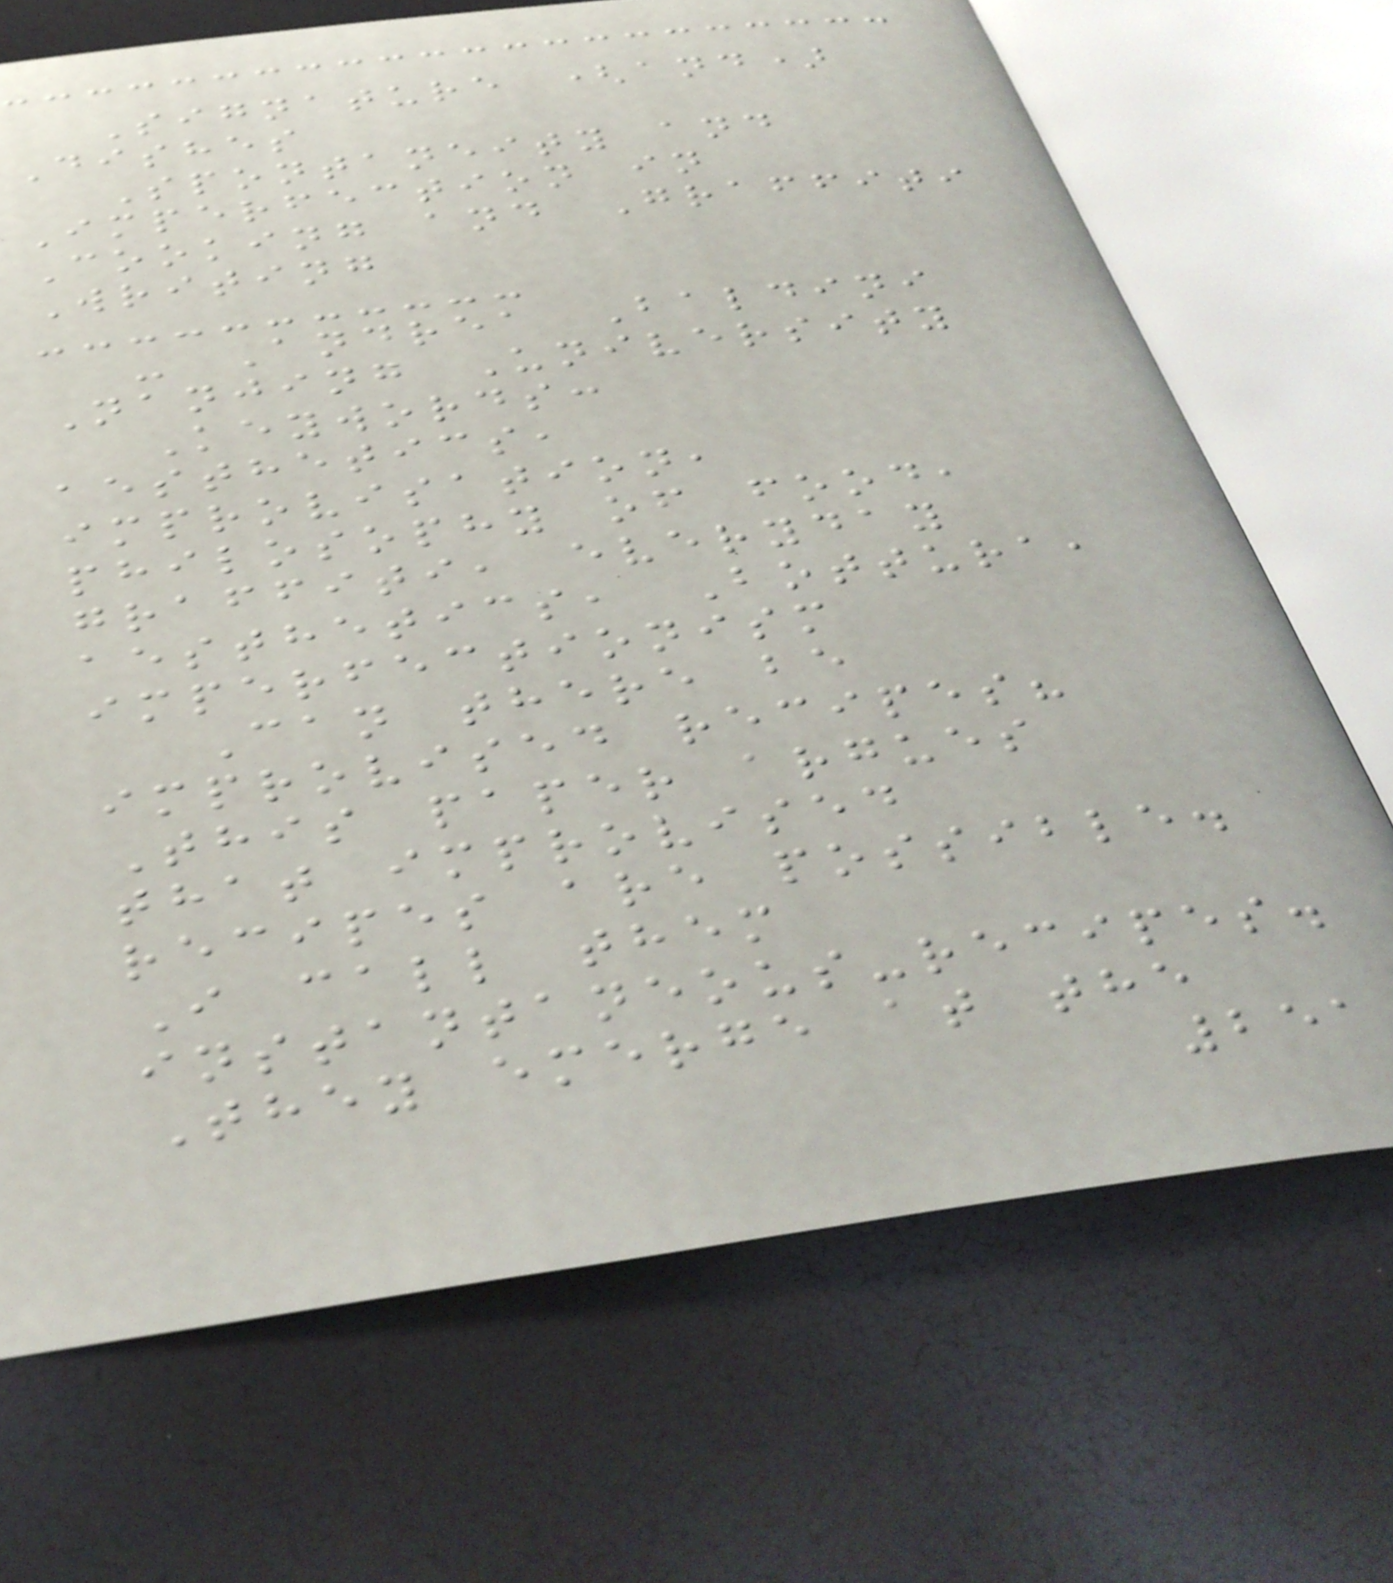Signature (and)
Dishes
Spontaneity and
Imperfection in
Cooking and Graffiti
Writing
- Andrea Baldini
Nanjing University
Keywords:
aesthetics,
improvisation,
philosophy of food,
graffiti, everyday
aesthetics, Bottura,
imperfectionism
Can there be
improvised recipes?
This paper argues
that improvised
recipes are possible.
I call them
instantaneous-recipes.
They emerge at the
251
